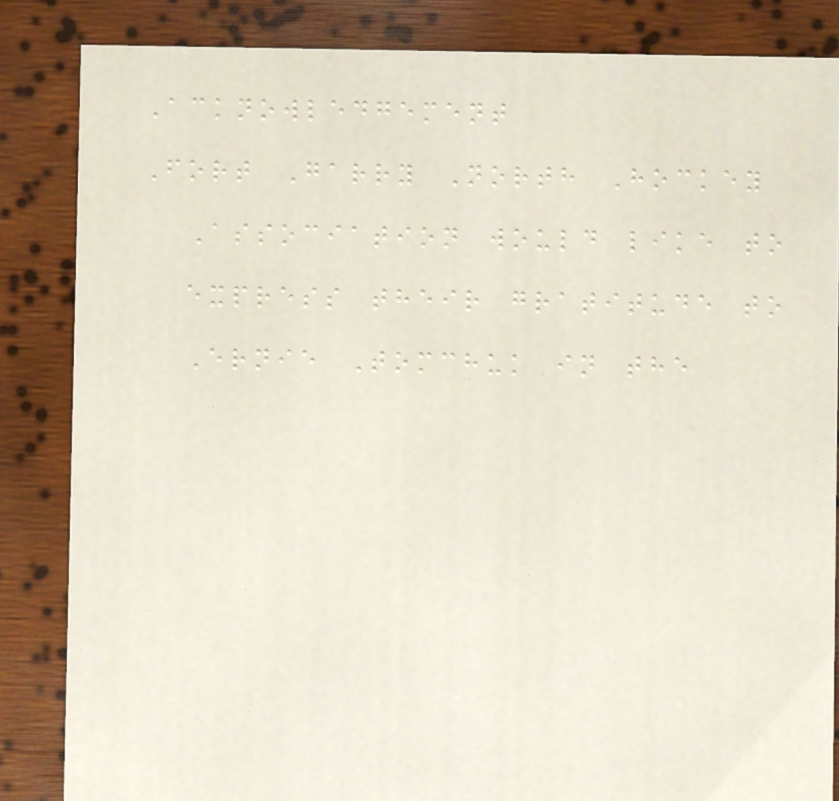Acknowledgement
Fort Garry North Hockey
Association would like to
express their gratitude to
Ernie Tomchuk in the
